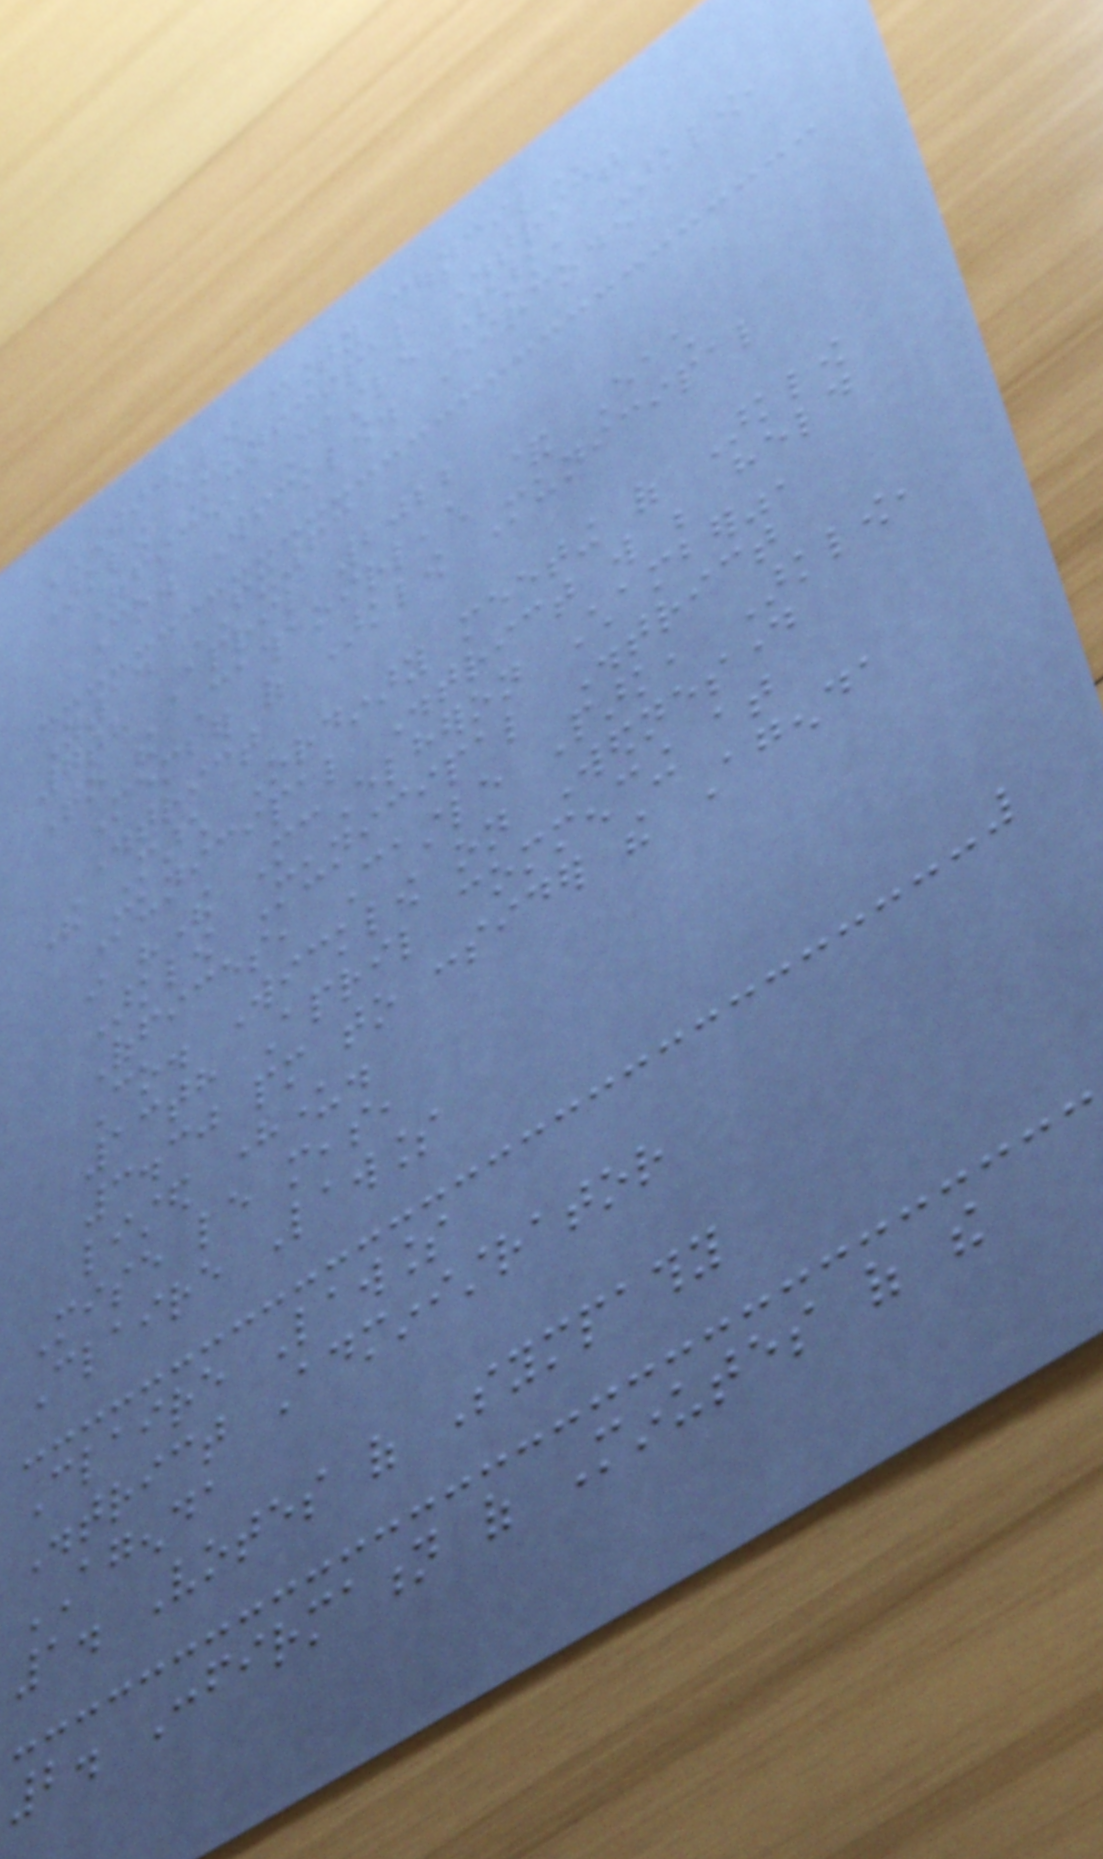WICKLOW COUNTY COUNCIL
Arklow Municipal District
Office, Castle Park, Arklow,
Co. Wicklow. Eircode
Y14 FX63
7th April 2022
To the Cathaoirleach & Each
Member of Arklow Municipal
District
The March Ordinary meeting of Arklow
Municipal District will be held
in "The McElheron Chamber",
Arklow Municipal District
Offices, Castle Park, Arklow,
Co. Wicklow on Wednesday
13th April commencing at
3.30 pm to consider the Agenda
listed hereunder.
Mise le meas,
Claire Lawless
Claire Lawless
District Administrator
AGENDA
1. Votes of Sympathy
2. Confirmation of Minutes of the
